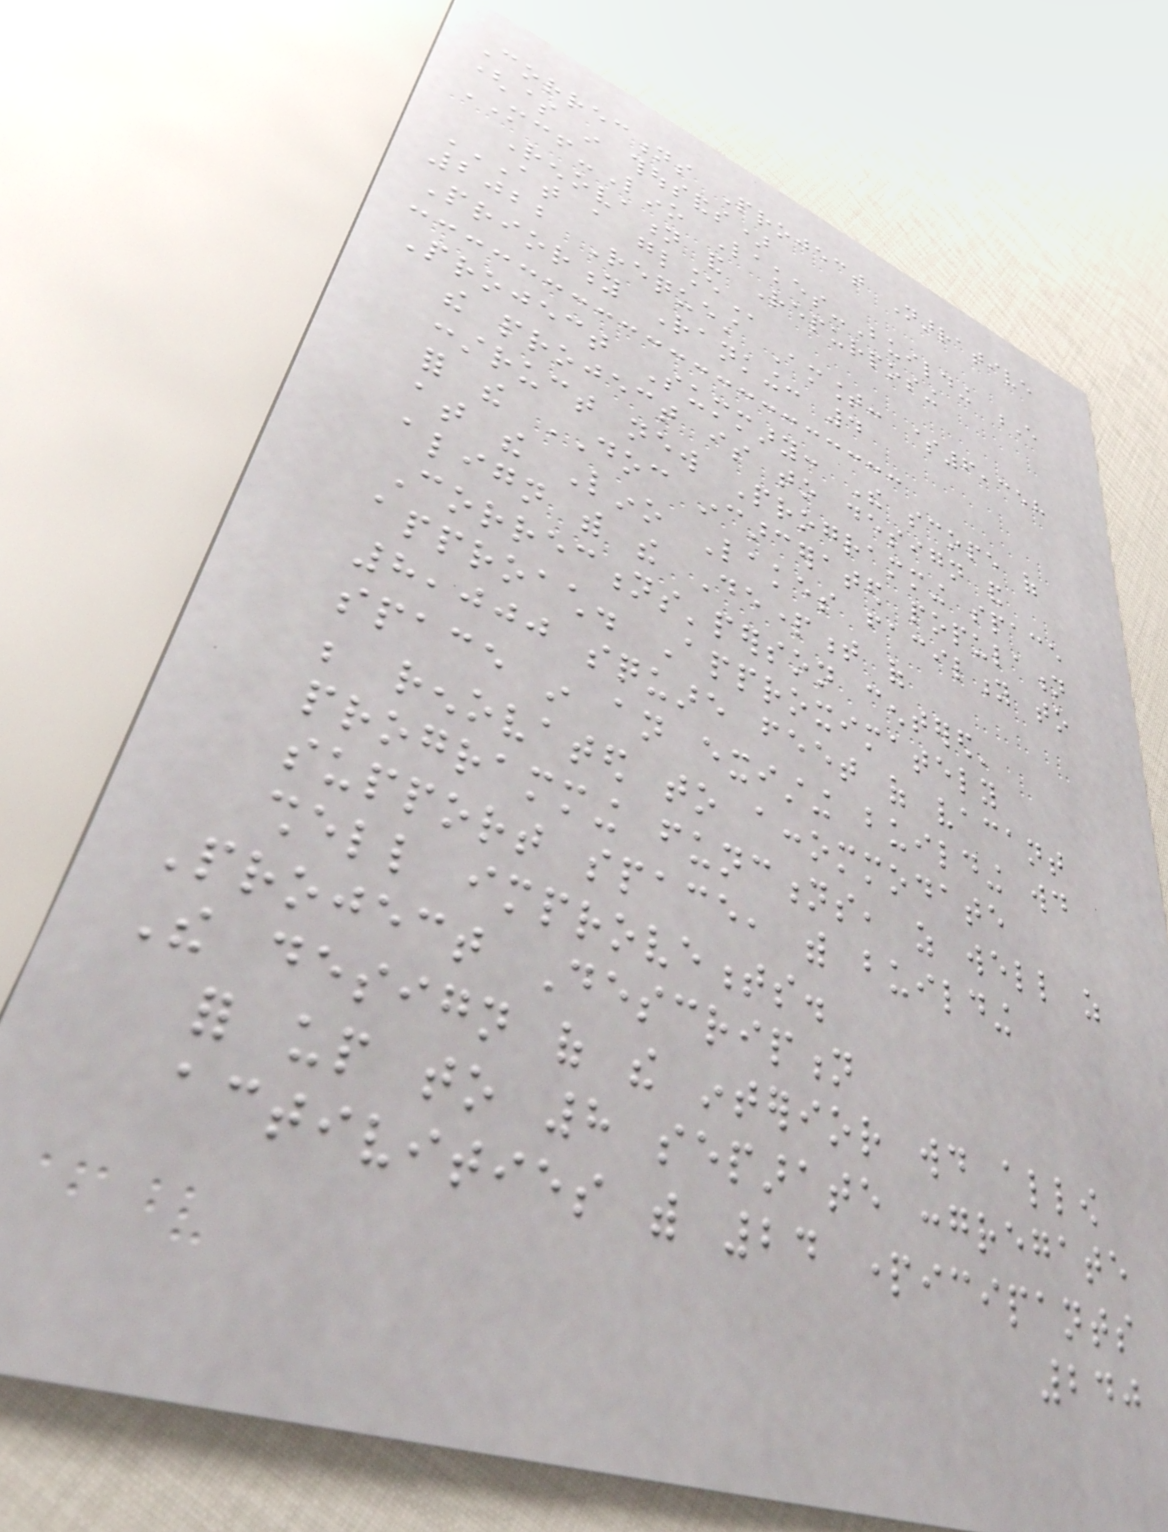Corrections Project Narrative
($ in thousands)
MCF-Lino Lakes-Building E
Renovation and Repurposing
AT A GLANCE
2022 Request Amount: $6,358
Priority Ranking: 4
Project Summary: The scope of
the project is to design and
construct new Programming space
for the DOC incarcerated population
at the Lino Lakes facility to
align with the Department of
Corrections'person centered'
approach. Approximately
8,000 square feet of vacant
space in an existing building would
be renovated to accommodate
programming functions, as well as
support space, with building
shell improvements.
Project Description
The design of the interior would allow
for up to 8 separate congregate
activities with 24 participants
240
